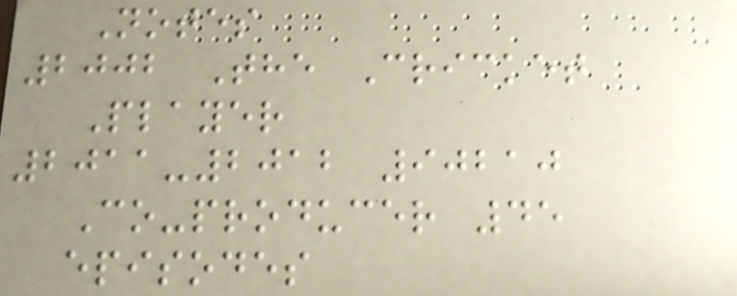Notes
2002 The Cricket
Player
2011-2012 90210
Co-producer 45
episodes
